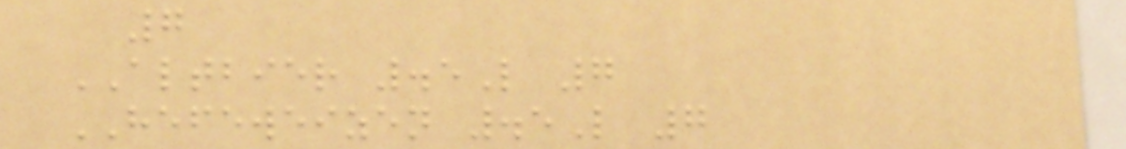7
ALTBIER .5L 7
HEFEWEIZEN .5L 7
